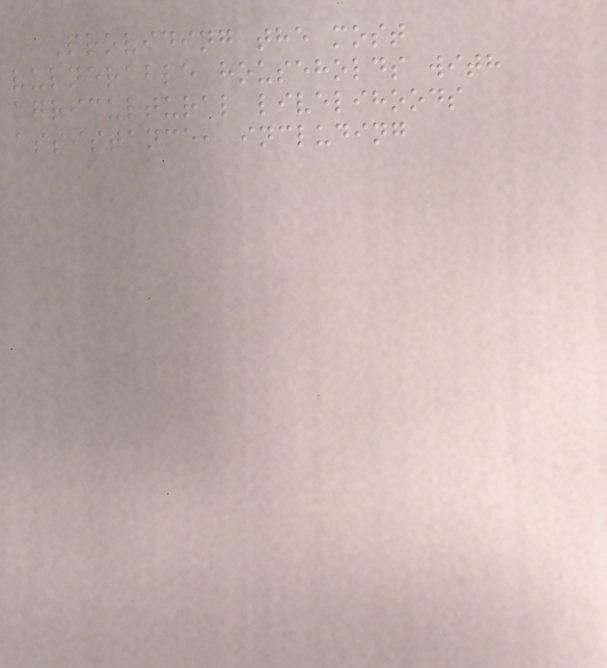Providing the most
vulnerable households with
agricultural livelihoods
assistance, including
